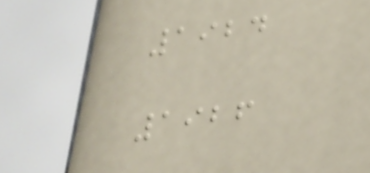1924
1926
